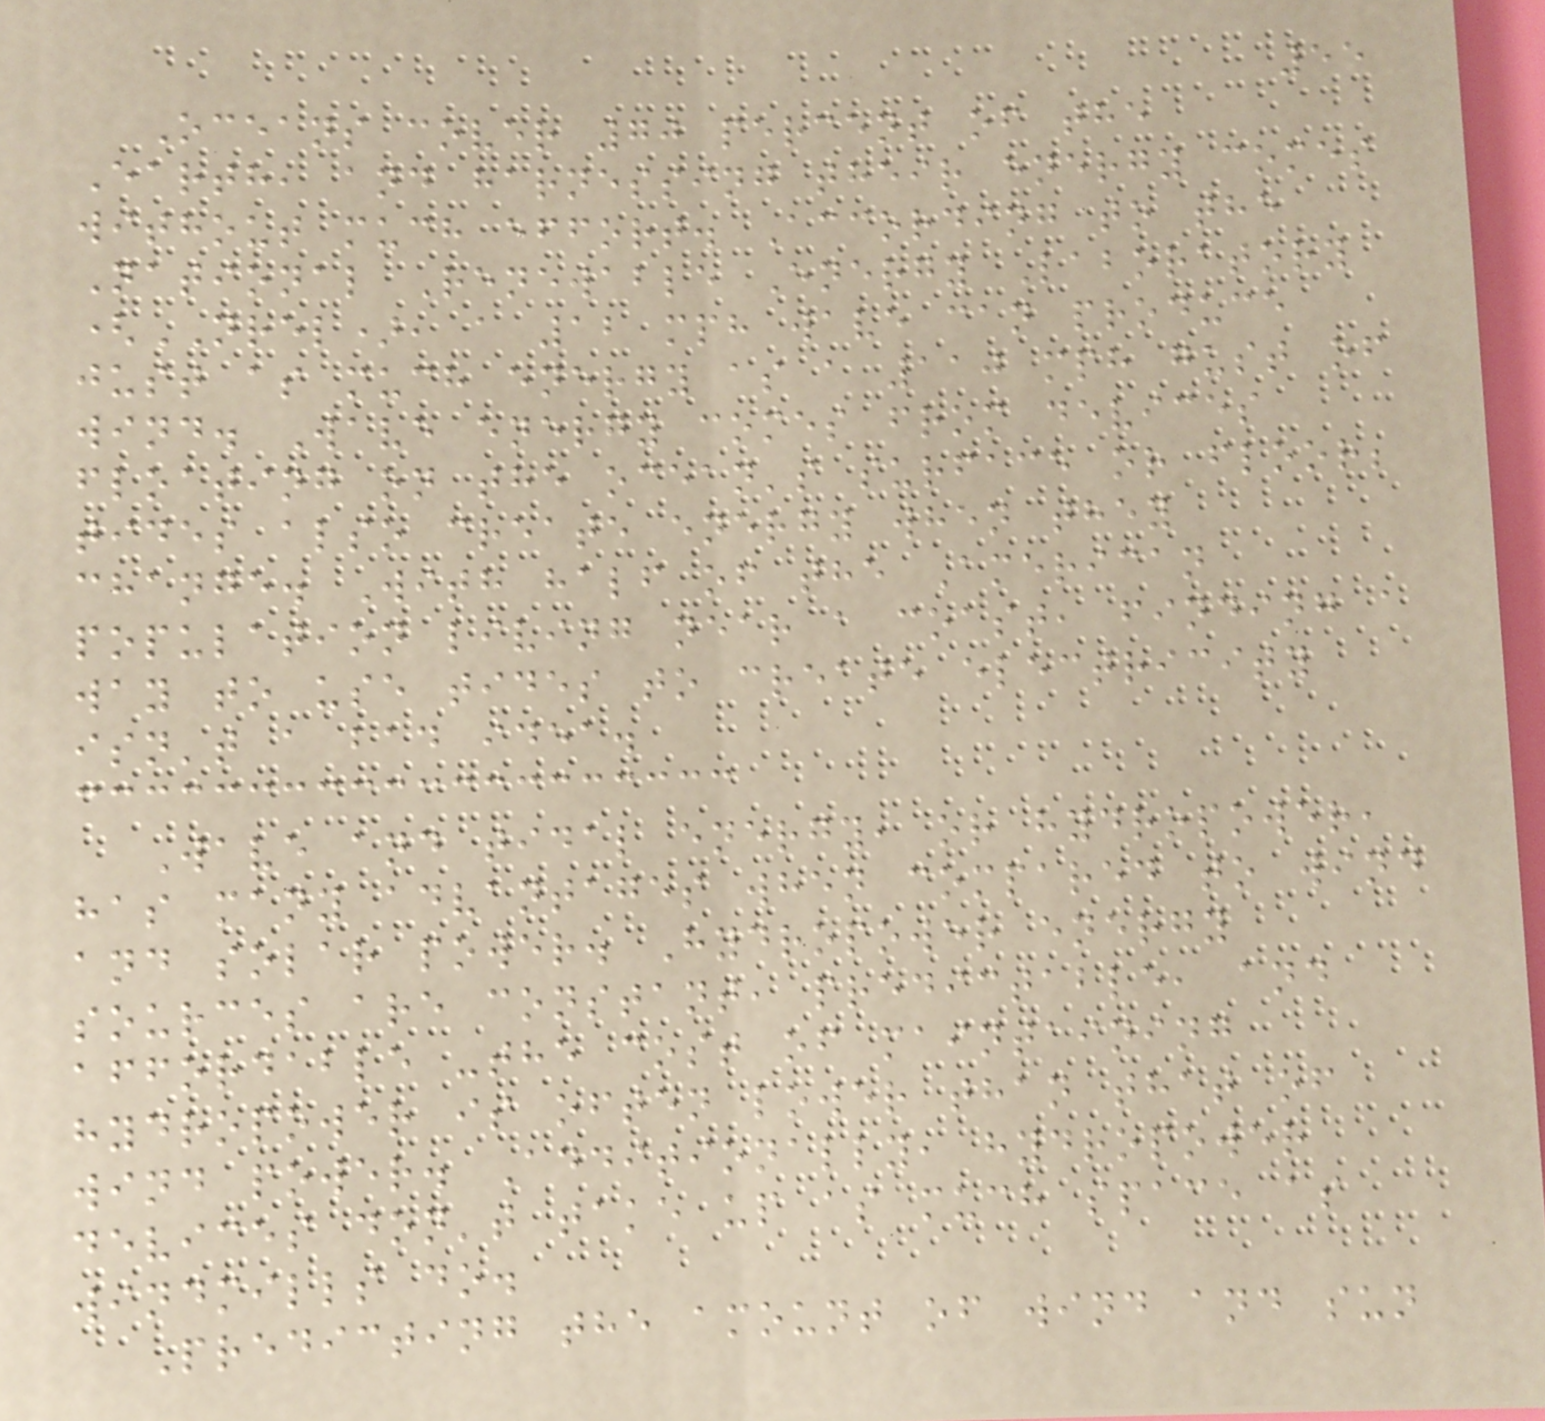55
Oceans cover 70 percent of the
Earth, and harnessing their energy comes
without much effort. According to the
National Renewable Energy Laboratory
(NREL), a 12 mph wave can produce
just as much energy as a 110 mph gust of
wind. Wave energy comes from devices
floating on the ocean's surface or floor;
tides also create energy when they
change. With half of the American
population living near a coast, finding a
way to use tides to create electricity
isn't a bad idea.
Wave and tidal energy, or hydropower,
has many advantages when compared to wind
and solar power. Hydropower energy
sources are constant, predictable, and
affordable -the cost of maintaining
hydropower is often lower than that of
wind power. Additionally, hydropower
devices don't take up as much space as
windmills do.
Predicting the amount of wind and sun
